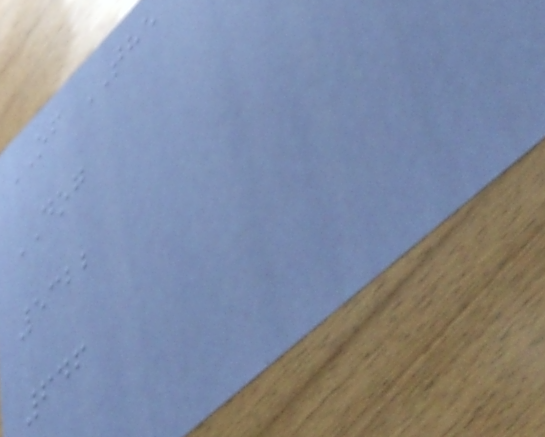OF THE
DOG
5322
646
